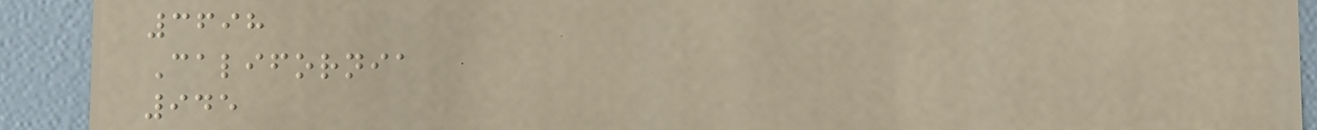3698
California
945
